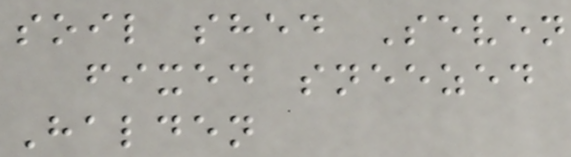soil shed Seven
fixed sneezed
Halden
